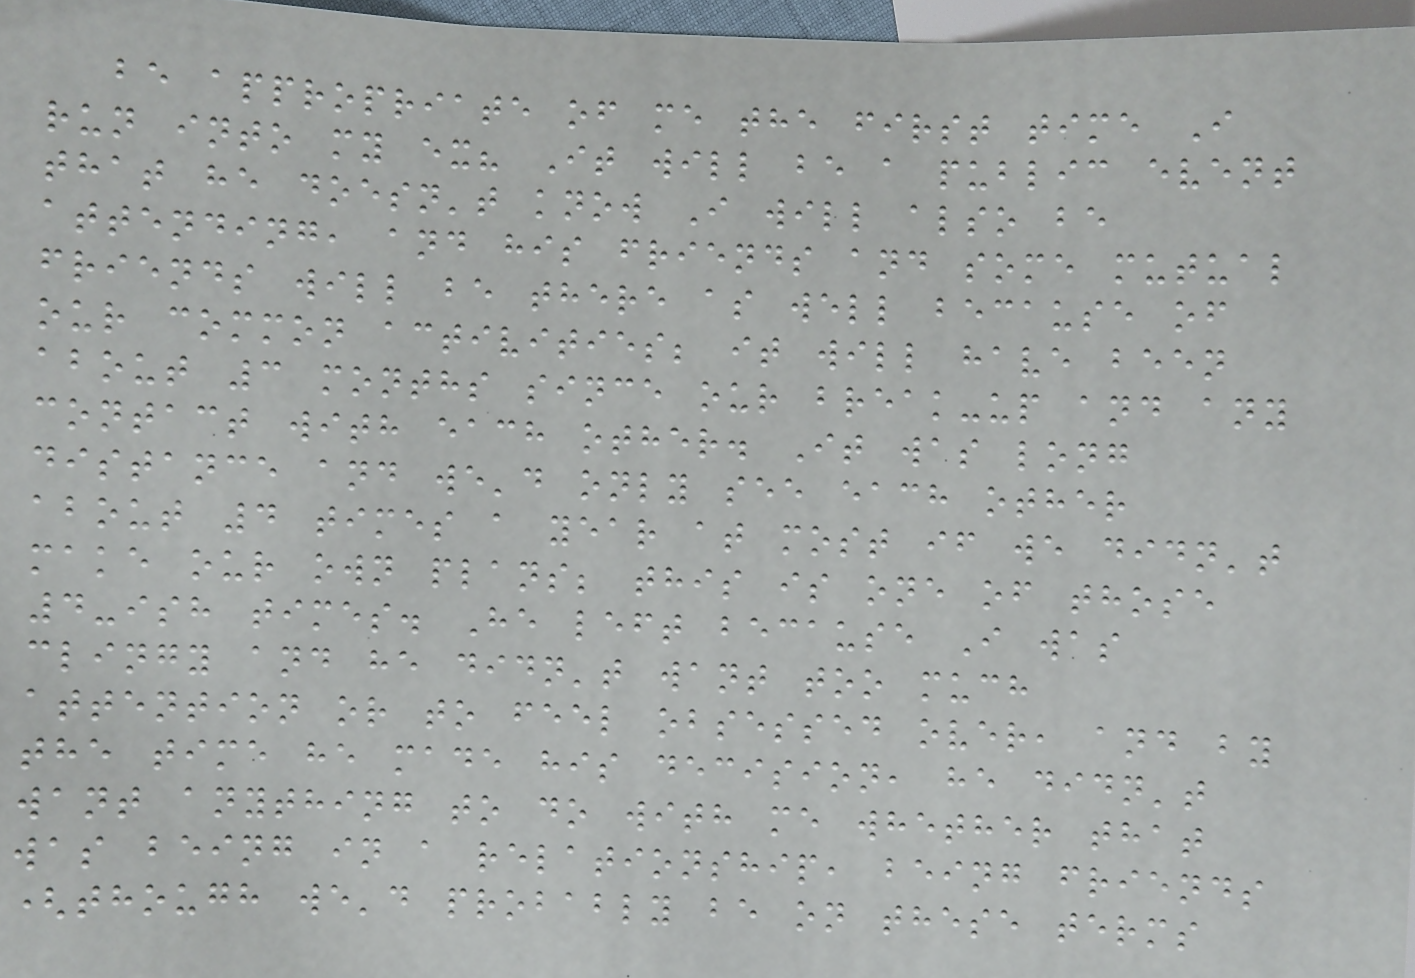be appropriate of me the first time I
run into my ex? It will be a public event
that he doesn't know I will also be
attending, and his friends and some mutual
friends will be there as well because of
our common activities; it will have been
about 3 months since our break-up and any
contact with each other. It was long
distance and we'd only see each other
about 4 times a year at most if we didn't
make our own plans; this is one of those
4-ish times. He left because I was
clingy and he didn't want too much
attention or to feel obsessed over, and by
the time he made his decision, he didn't
want anything to do with me whether that
was being in a relationship, being friends
(though we'd probably be on these terms
